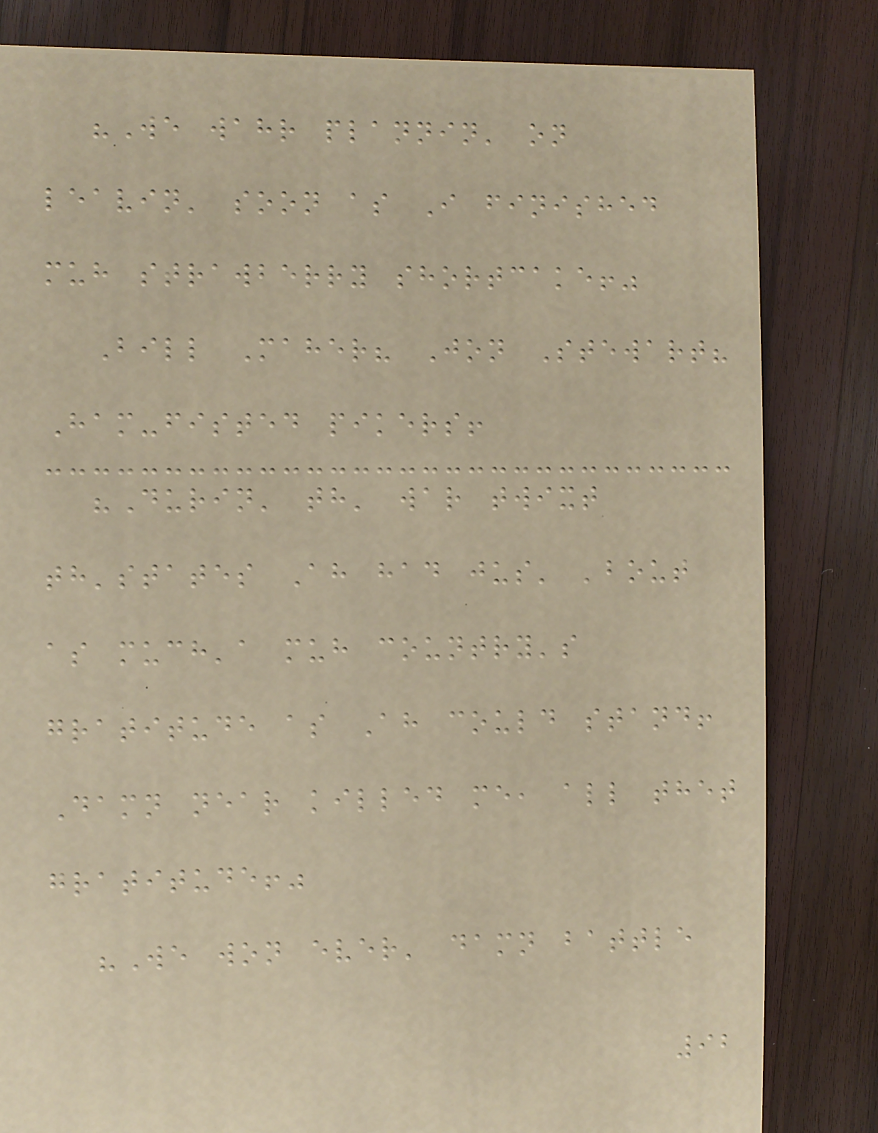"We wahr plannin' on
leavin' soon as I finished
muh strawberry shortcake!"
Bill Maher? Jon Stewart?
Ham-fisted pikers!
"Durin' th' war twixt
th'states Ah had jus' 'bout
as much'a muh country's
gratitude as Ah could stand!
Damn near killed me, all thet
gratitude!"
"We won ever' damn battle
92
